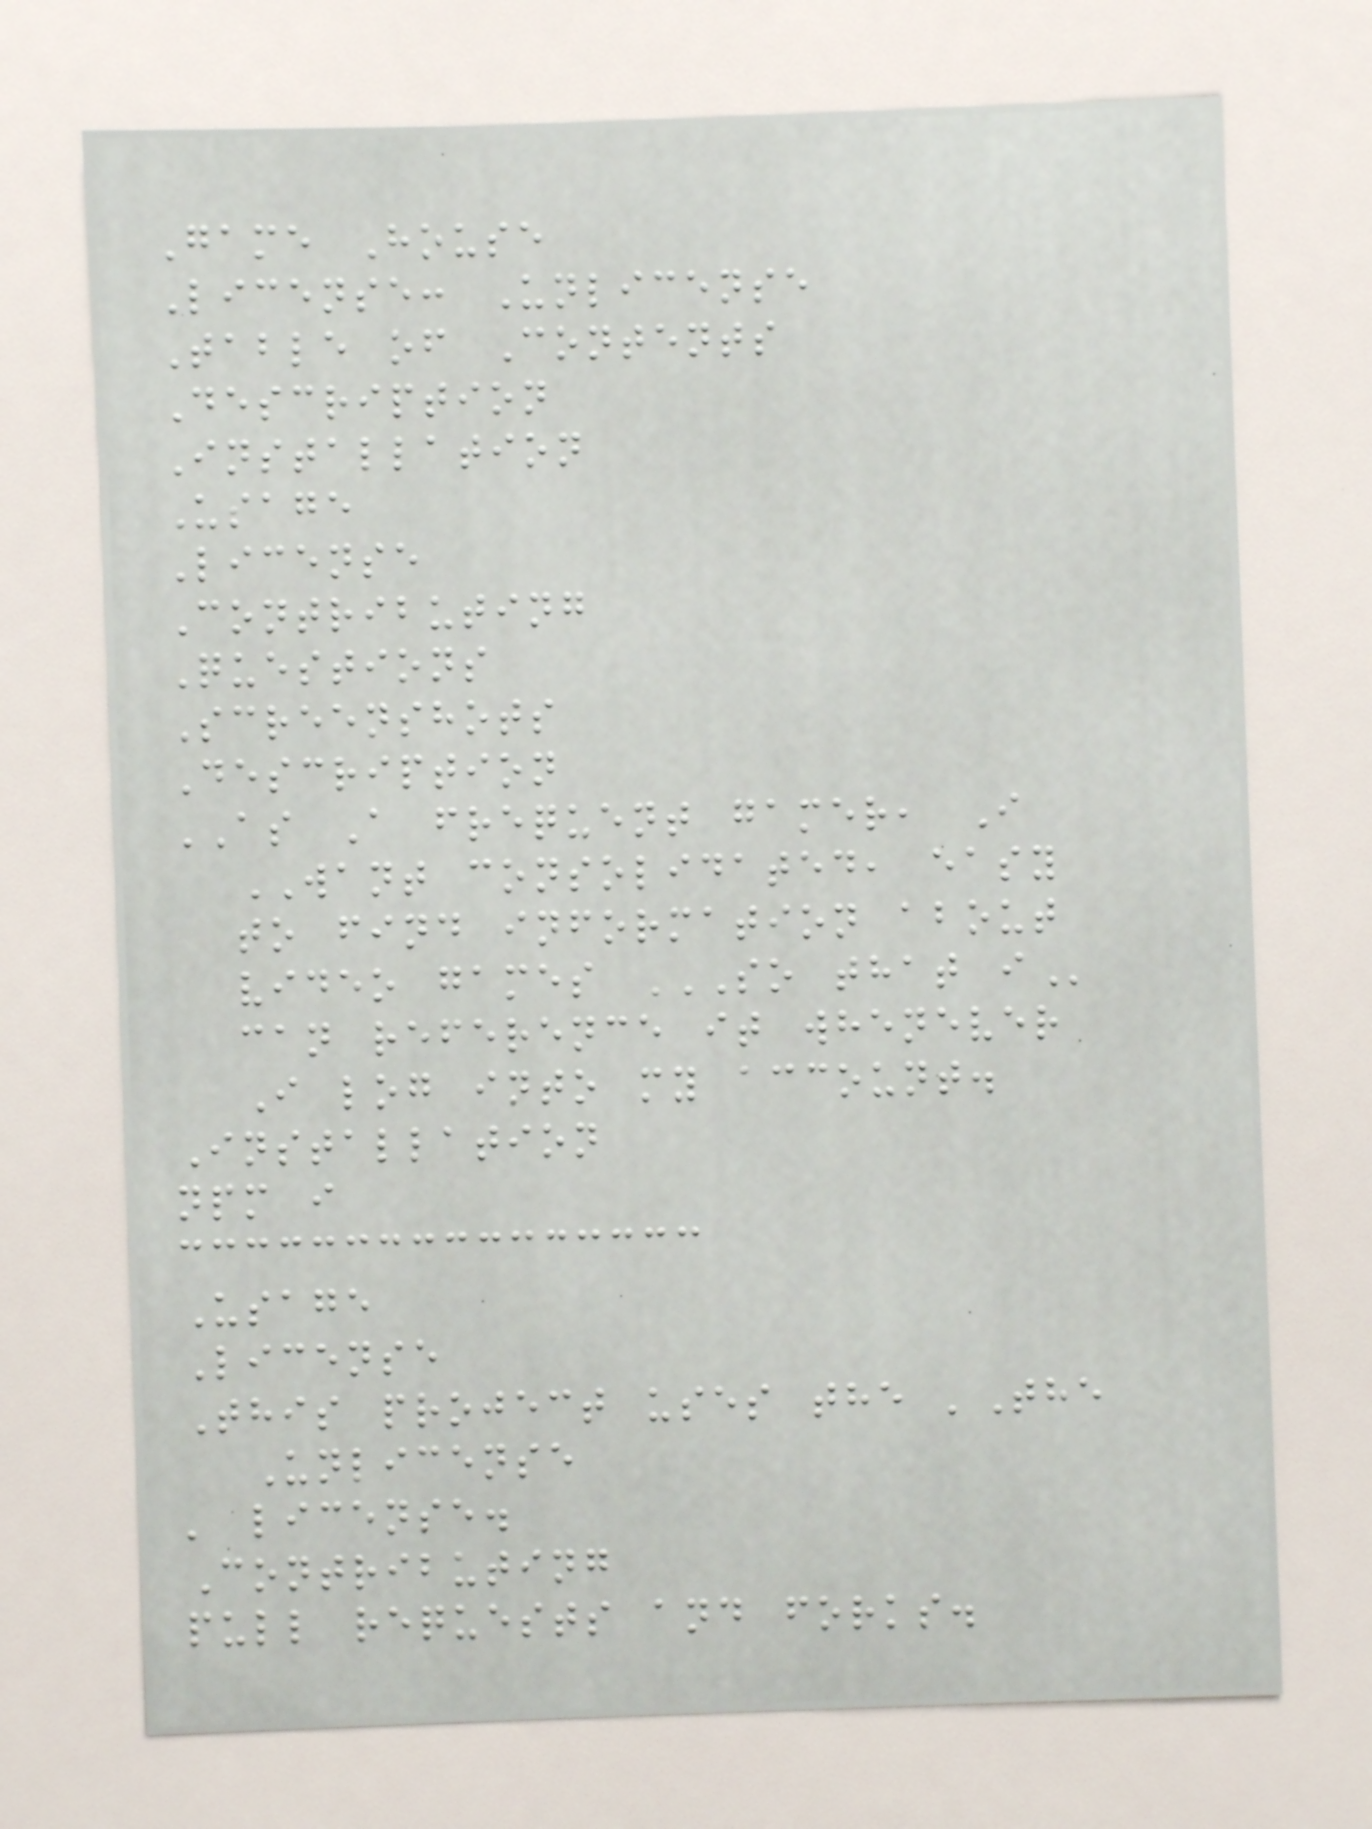Game House
License: Unlicense
Table of Contents
Description
Installation
Usage
License
Contributing
Questions
Screenshots
Description
AS A frequent gamer, I
WANT consolidated, easy
to find information about
video games SO THAT I
can reference it whenever
I log into my account.
Installation
npm i
Usage
License
This project uses the 'The
Unlicense
' license.
Contributing
pull requests and forks.
